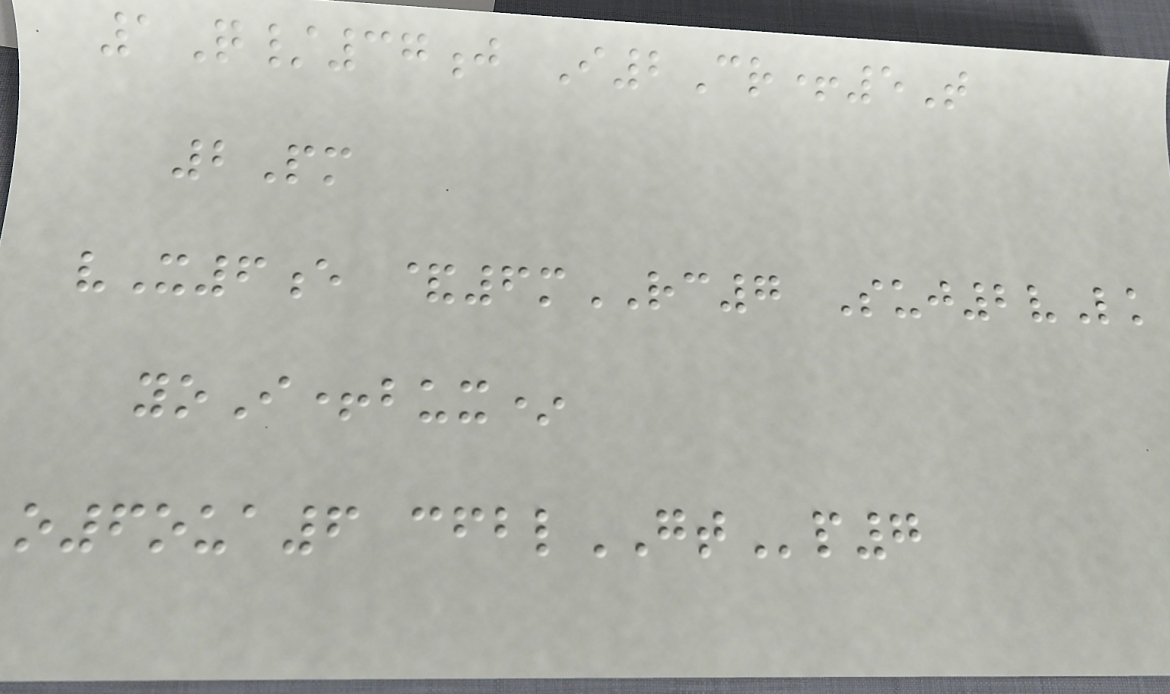1Q/37j I2Cr+5T
2Pm
vX6e &6mRC7 Suj2vLk
yoI+bux*
o6oua6 cfblGTp7
